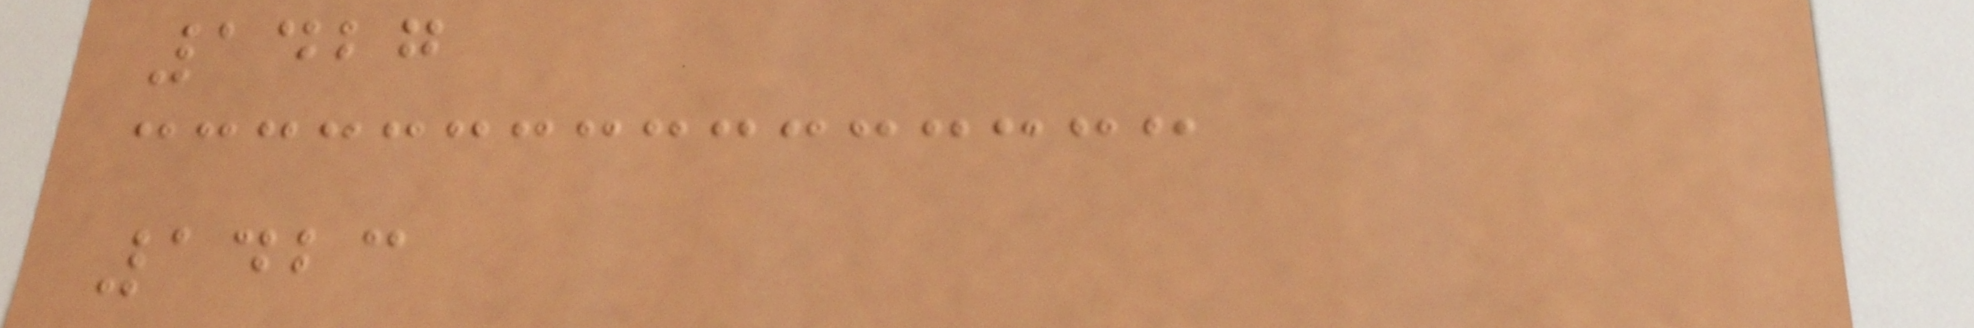1427
1423
